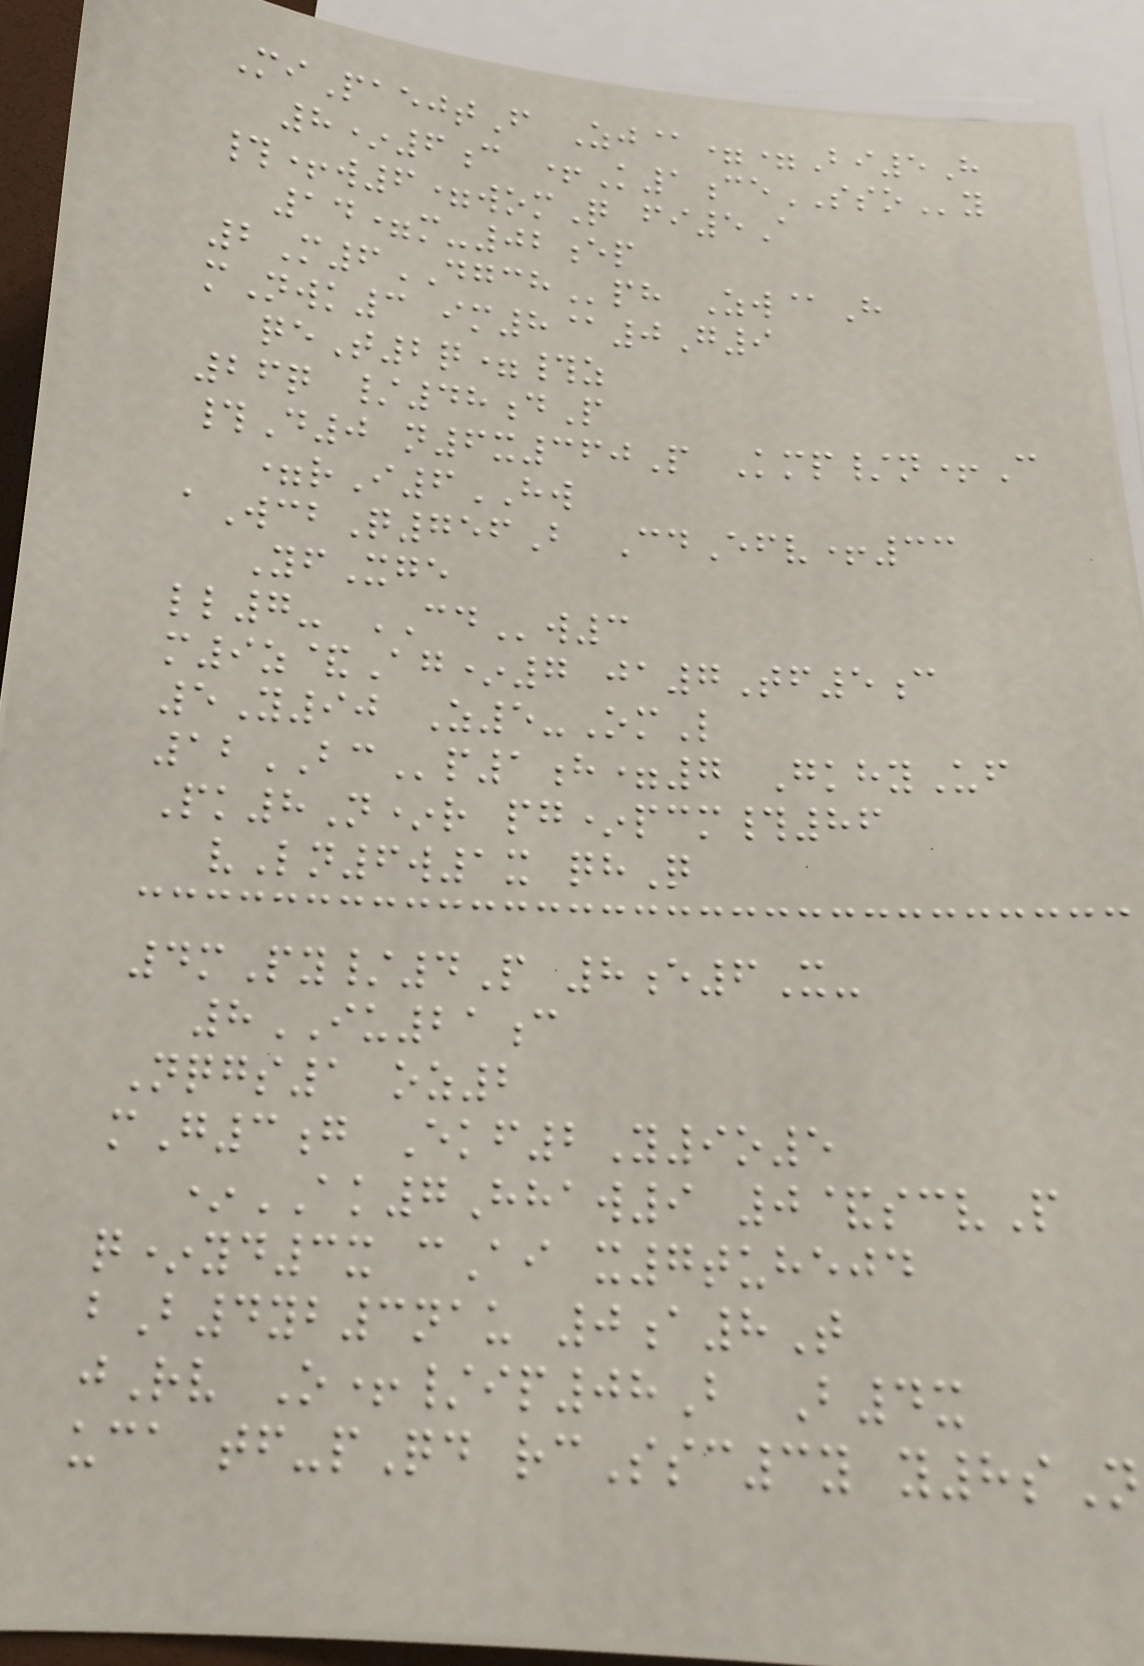MiPaejtF Zj@==Bi5H
8*6c +K1ceSSOy
#+w6=womQ fi5A
14=m-02ep
2M6DGCHph Zw@H
mNwk3 im8@0G9
qeT2q=#z
26q /48dP
#D0 n6x360P Kmp/n+C
=rI6HW
aWcbQ756B CdEfv+33
YfXge
ll7- CDw3
m9z&Ag*7 ja7Tf5c
5Y90 Z5-OmL
12BCp1h=7 GkhyUf
Pk8N*r pg*pcm#86
vLn6w1x qhQ
4mPy/4P 8e6X-
8IU21c
Nqgs1 oz2
mG3g Ekf2Y9o5
*AK7Hhaw9 0&scvP
q*yd3x cAi x7tuhejd
bB4yb3nau 0a8T
jRv O+/ip08B B4x
uca tf-pQd rcSsc3y y8sN
